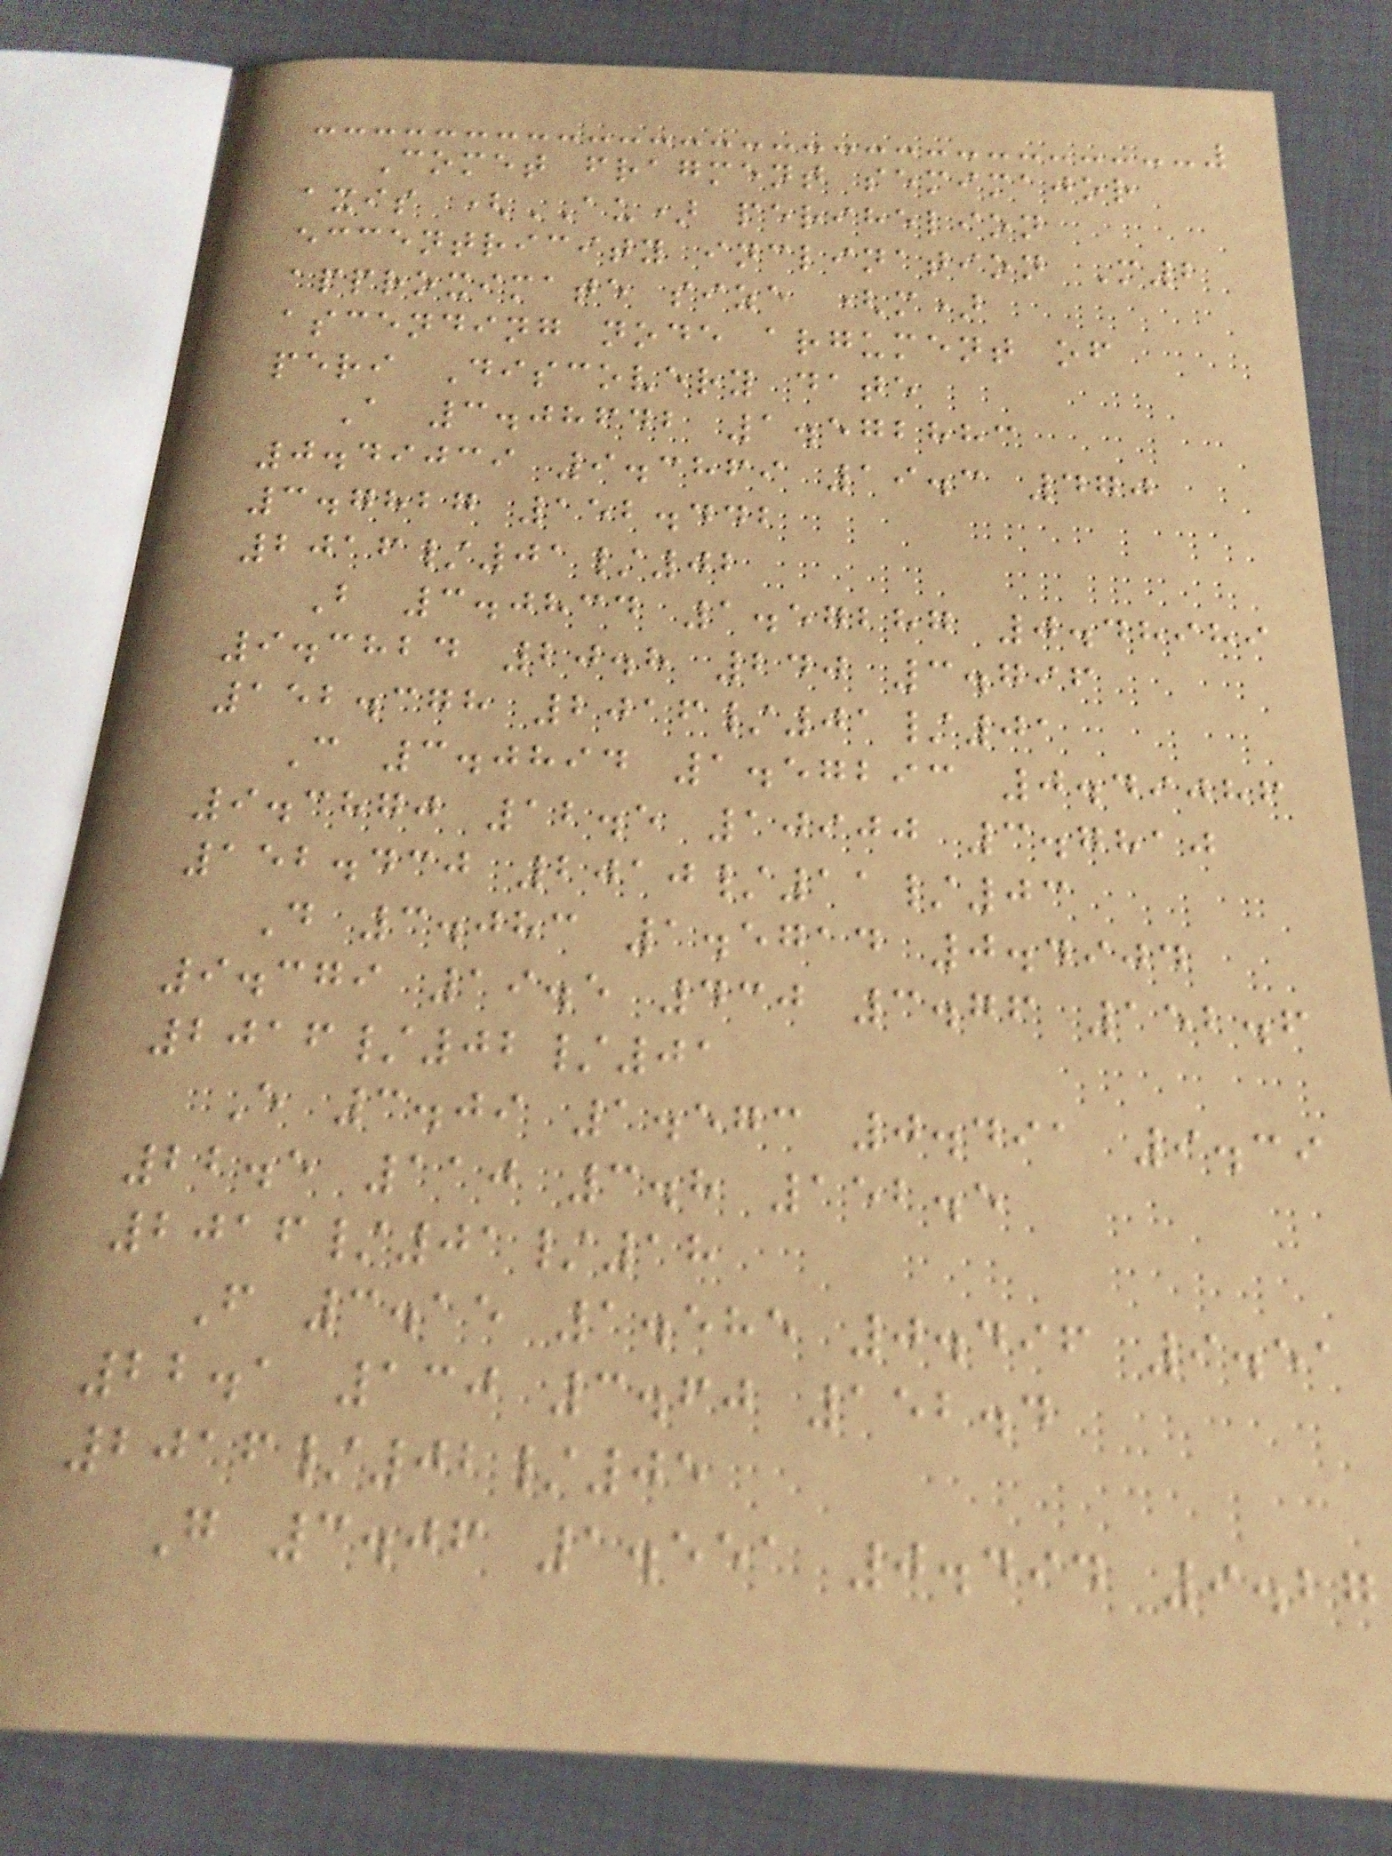Comet fragment semimajor
axis (AU) perihelion
eccentricity inclination M2
approximate size (m)
ascending node argument of
peri Discovery date
A 3.08642 1.572883
0.49039 9.3869 19.3 470
3.7827 152.442
2016/01/02
B 3.0834 1.57287 0.48989
9.3824 20.8 240 3.796
152.378 2016/01/01
C 3.0894 1.57293 0.49086
9.3870 12.5 10900 3.7810
152.430 2010/11/03
D 3.083 1.5714 0.4904
9.379 19.5 430 3.76 152.6
2016/02/01
E 3.09 1.573 0.491 9.39
22.5 110 3.8 152.5
2016/01/18
F 3.15 1.585 0.496 9.51
22.1 130 3.60 152.4
2016/02/05
G 3.06 1.551 0.494 9.27
